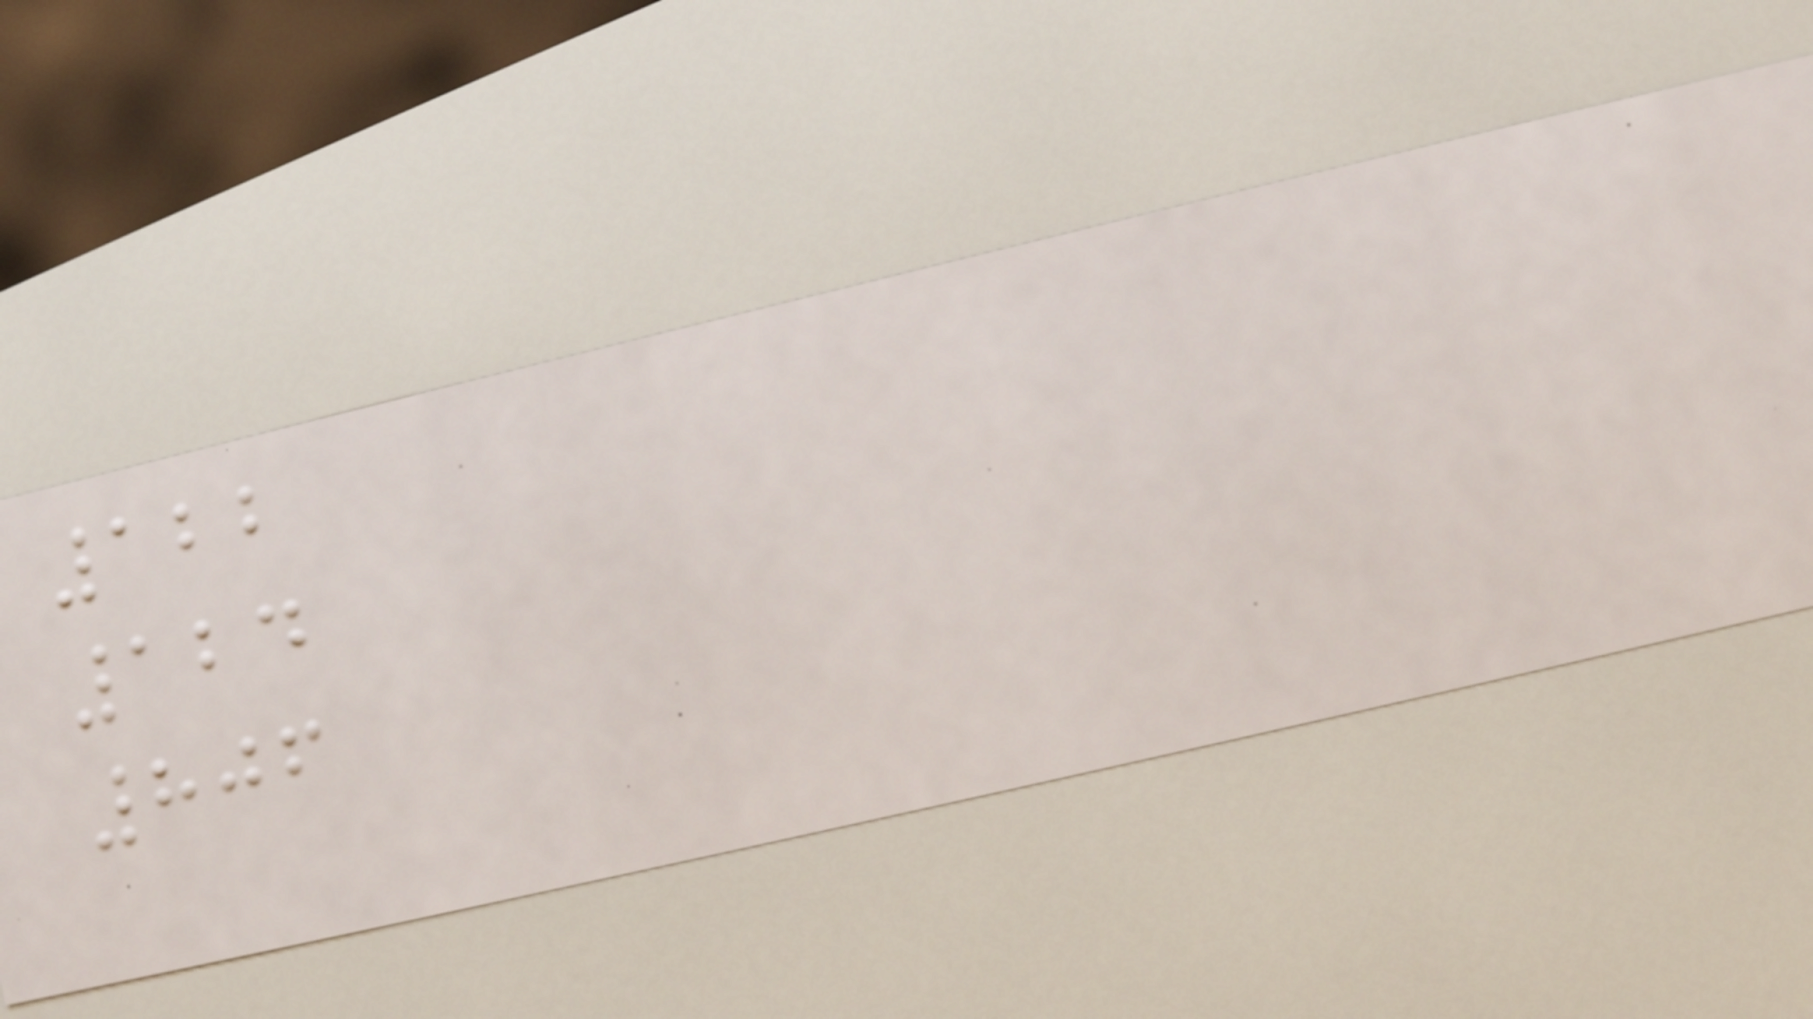122
124
806
